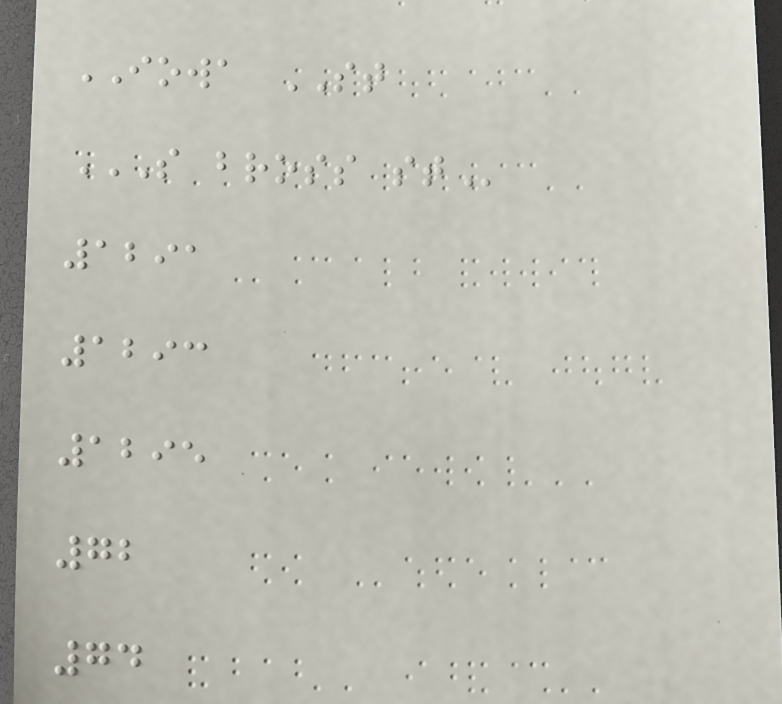IOWA ST
S BROSS ST
1291
1293
1295
72
74
